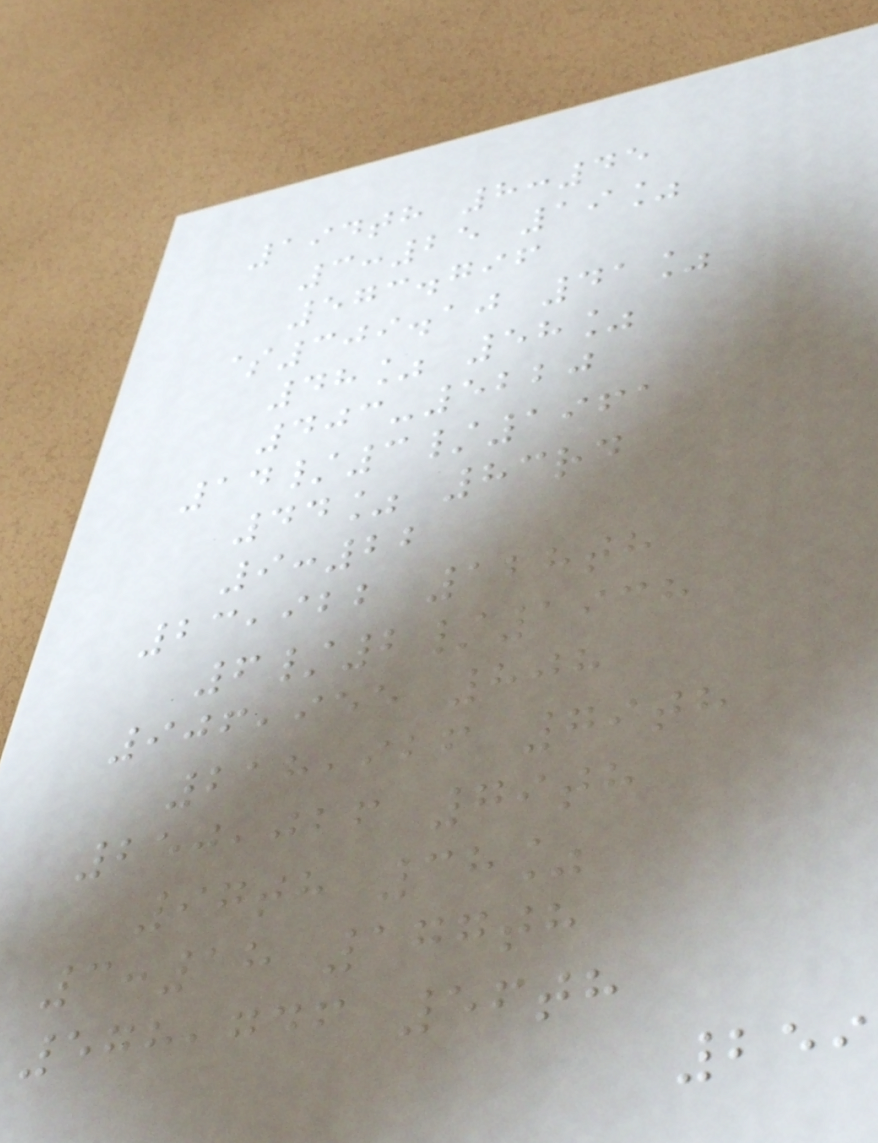194th 8:45
3:25 19%
573.796
$309.10 41%
48% 58%
403-5220
14/3/1961
44% 83rd
9:22
23,922 128th
6/2/1938
906,955 808
218,926 79th
250,026 79th
97th 38%
3:18 177th
578,746 56th
259
